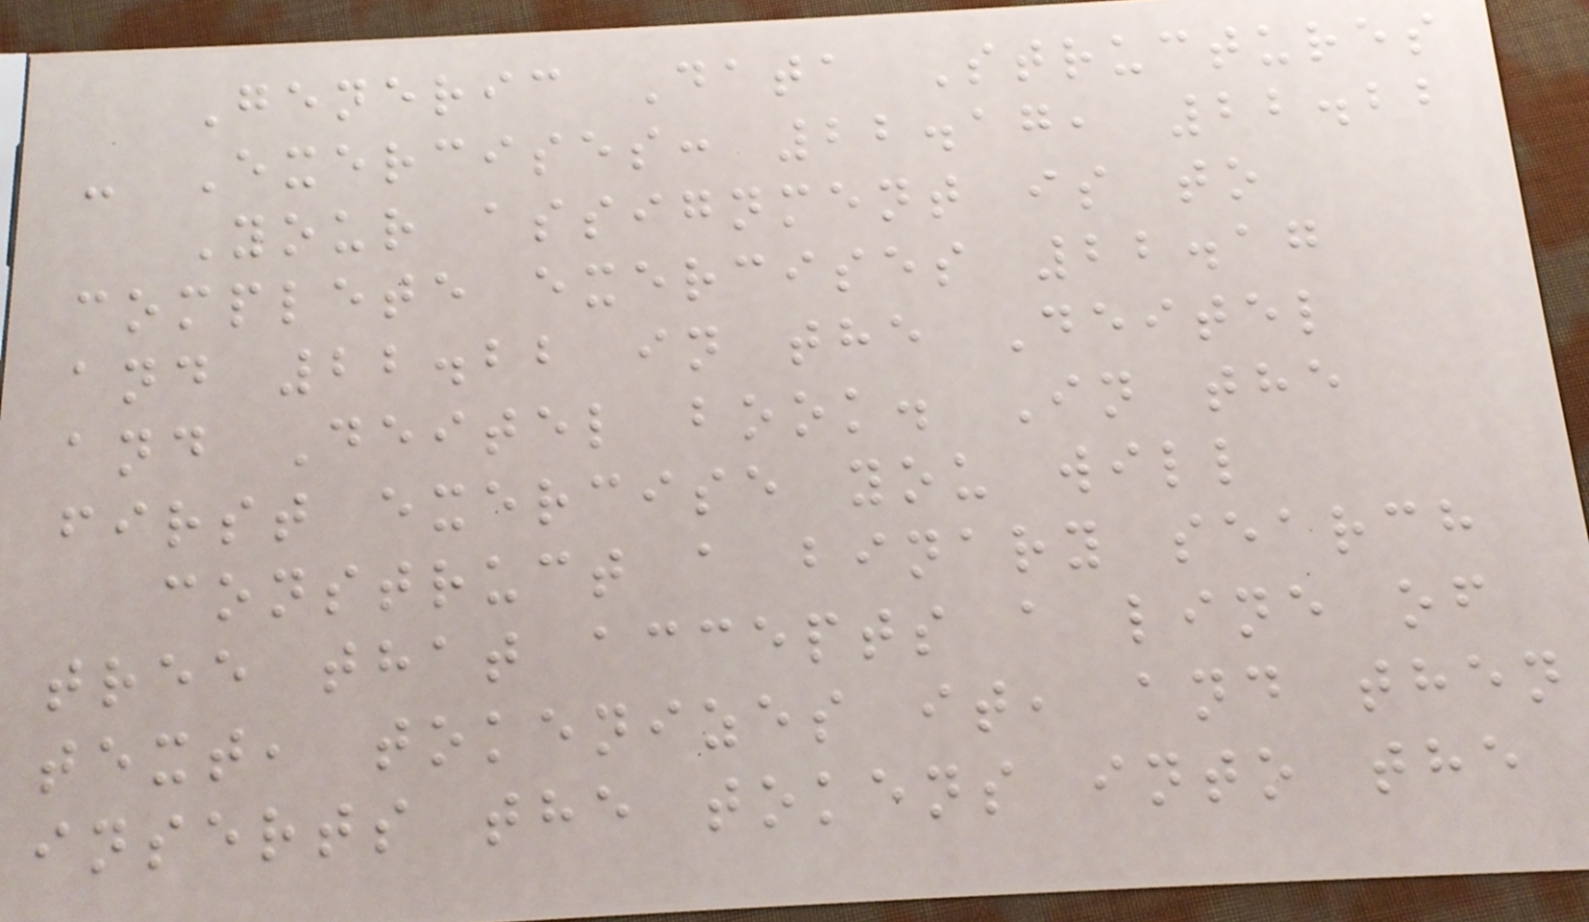Generic Data Structures
- Exercises: 22.17, 22.22
Your assignment is to
complete exercises 22.17
and 22.22 in the Deitel
and Deitel book. In the
first exercise you will
construct a binary search
tree that accepts a line of
text, tokenizes it, and then
inserts the tokens into the
